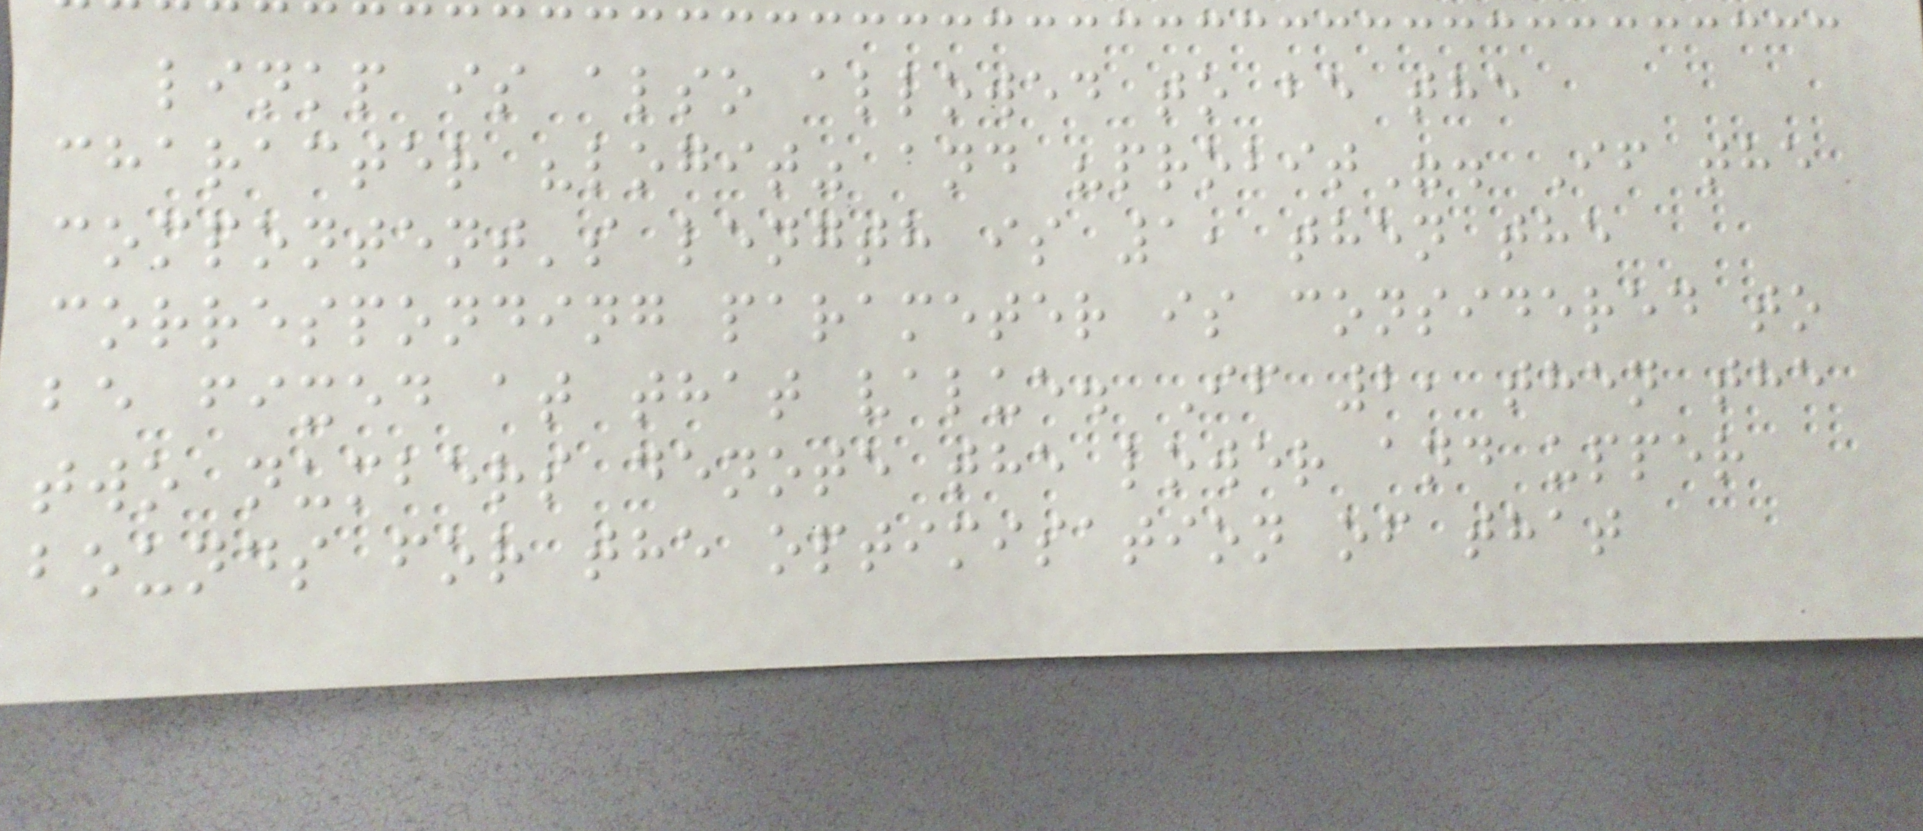linkp is also allowed to be the
character "logit" and "probit". If the
compontent's length is 1, then the
corresponding parameter is considered to
be fixed at that value. If 2, then the
two numbers denote the lower and upper
bounds for the optimisation of that
